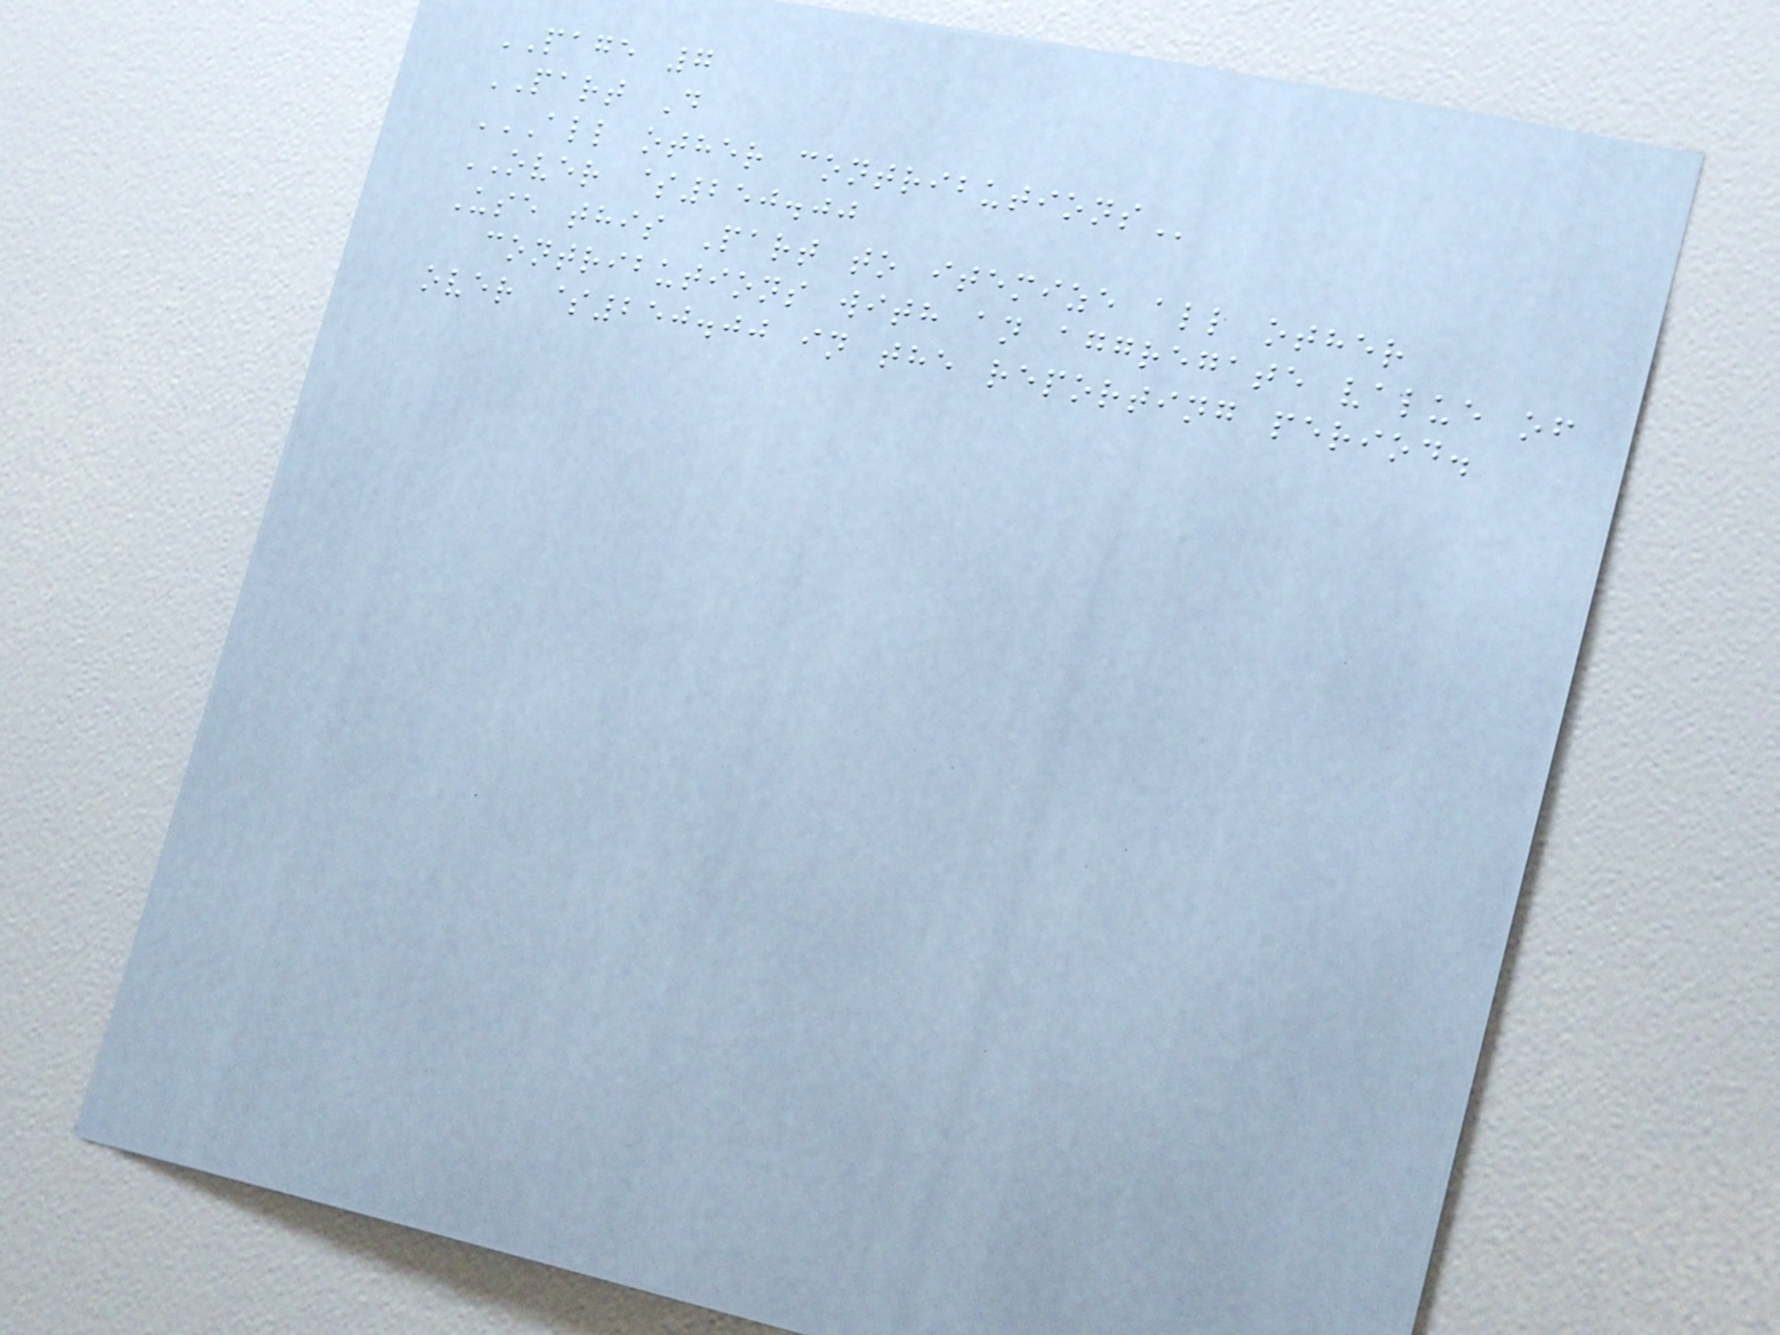PAGE 7
PART D
ALL OTHER CONTRIBUTIONS
OVER $250.00
Use this Part to itemize all other
contributions with an aggregate value of
over $250.00 in the reporting period.
